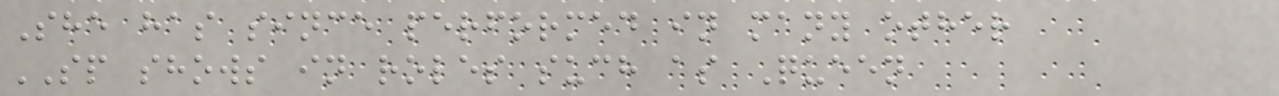She has since performed in many other
SP shows in roles such as Queen
